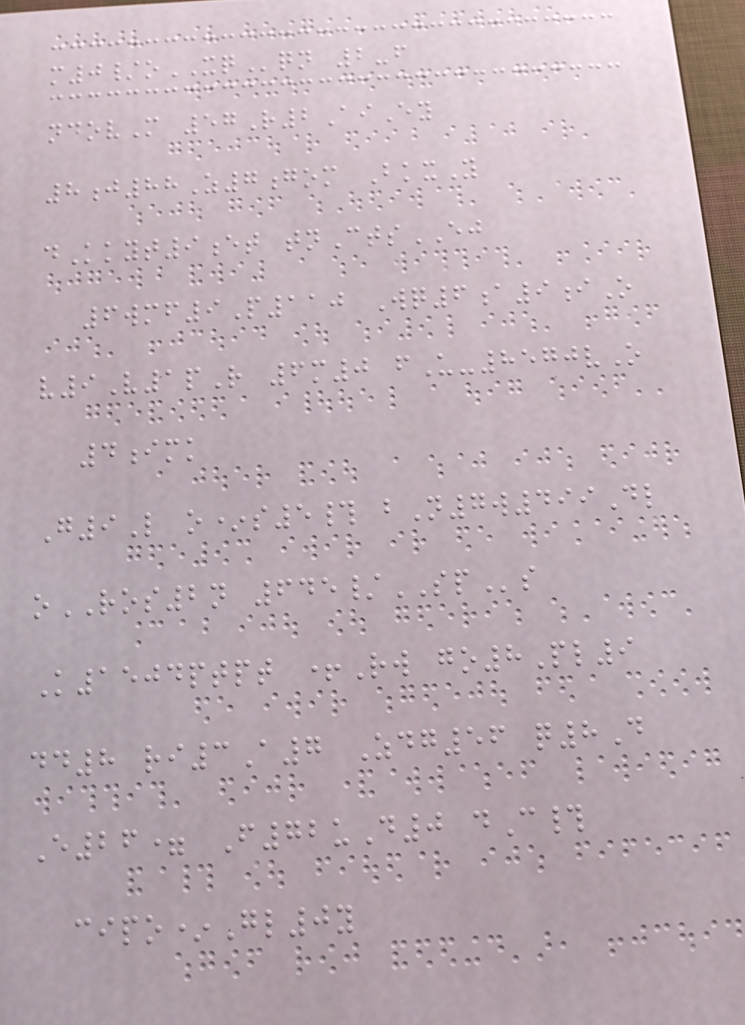m0/oXQqn 2-f
ndovM 57R2AiEy
8j88Z7gom BkxY
dKkyt9et tnCtsEJ
6wmf9P110 Wq6a9iO
v9V1pR 6m0 fU-8570vO
4imk
G9L o*s5# bN7w499Dl
oROS2n 645/SPs
K1504ptpt +Rw go8Pl9
dd8 ri3A7 Zdg56 q8D
E26= F72uD0 dC#
cipo*Gl0y
